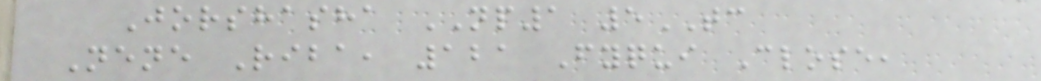Jorshasha NP1 5TC
Nene Riba, 121 Fyqui Close,
